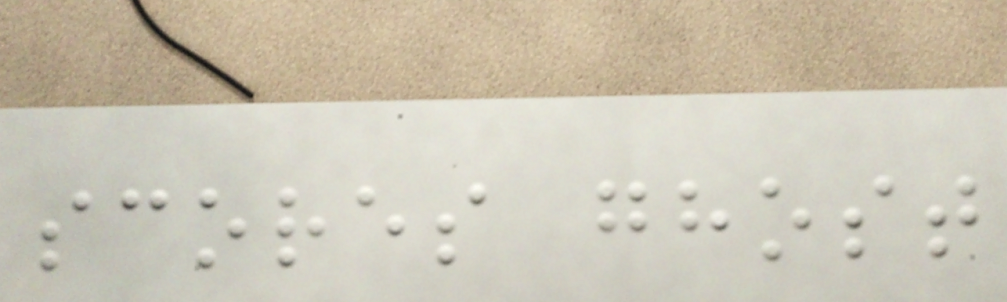scores ghost
